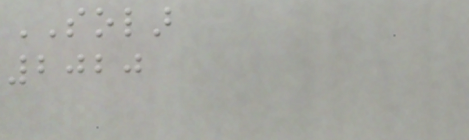SOLAR
2020
